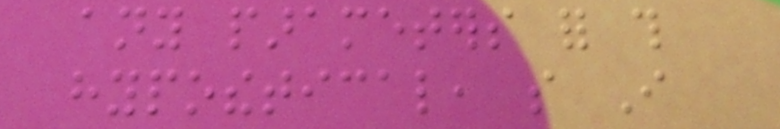any parameters for this
hypothetical, so I
